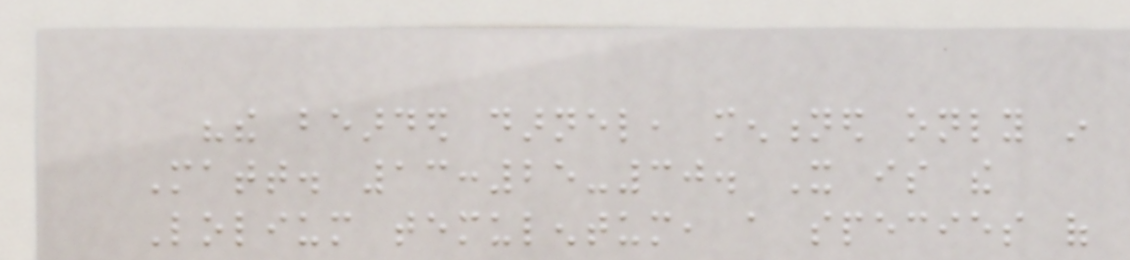"the bearded darnel, mentioned only in
Matt. 13:25-30. It is the
Lolium temulentum, a species of
